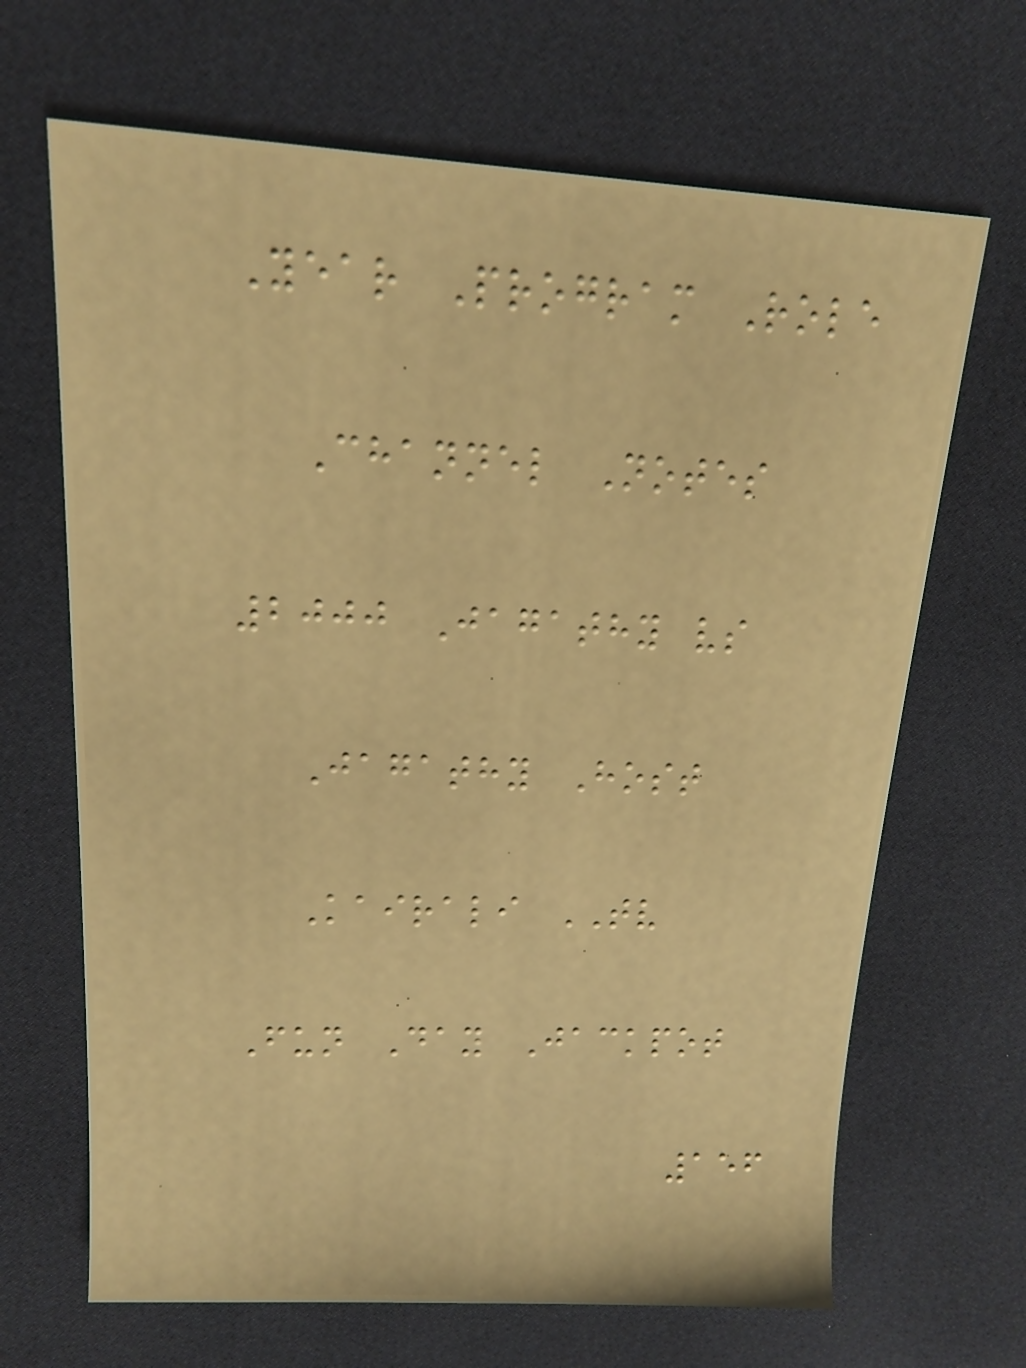Year Program Role
Channel Notes
2000 Jagathy vs
Jagathy Host
Kairali TV
Fun Day Jackpot
156
